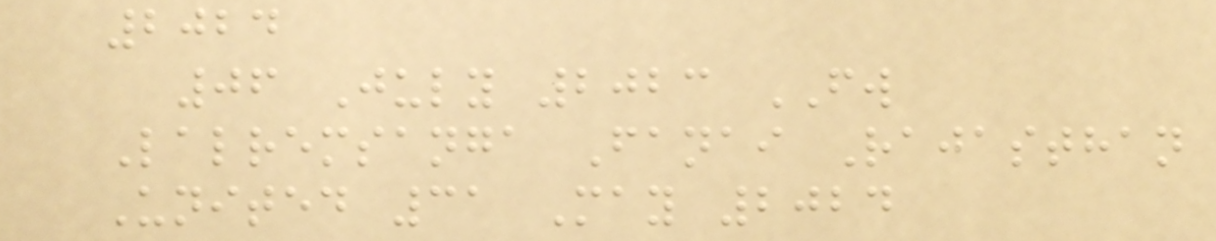2024
06 July 2023 FW
Lalremsanga Fanai Rajasthan
United 31 May 2024
